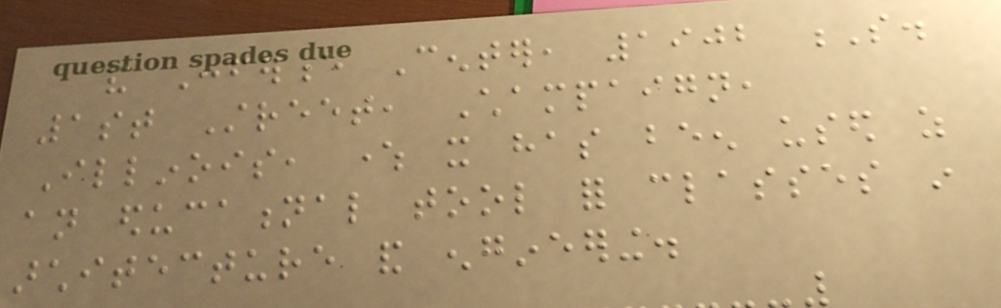and Conference Center, 1902 S.
1st Street, Champaign,
Illinois, where it has been used as
an educational tool for classes in
architecture and engineering.
